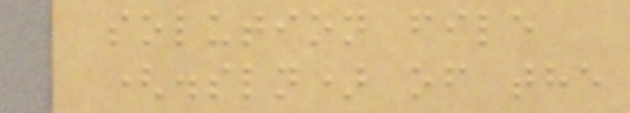solution file
(.sln) of the
